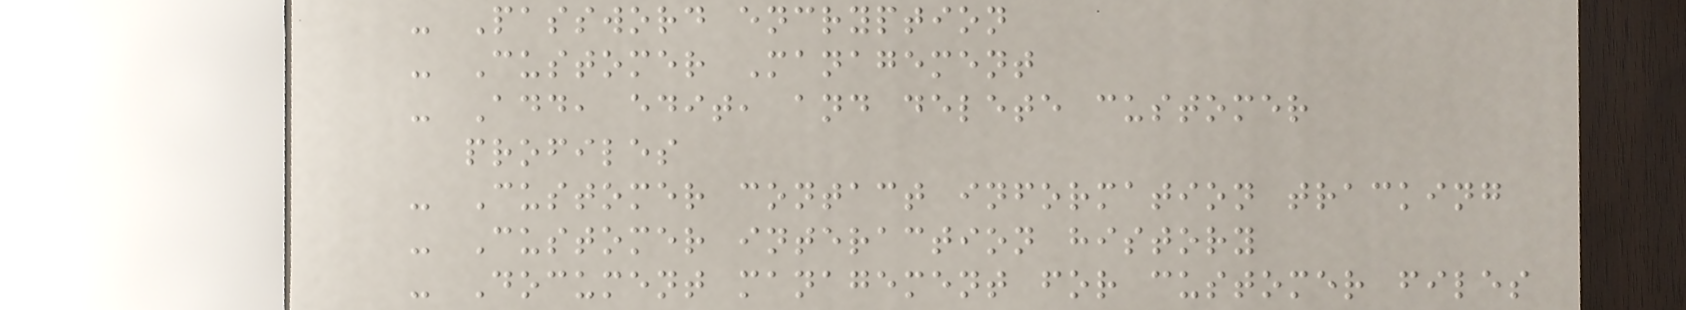- Password encryption
- Customer Management
- Add, edit, and delete customer
profiles
- Customer contact information tracking
- Customer interaction history
- Document management for customer files
